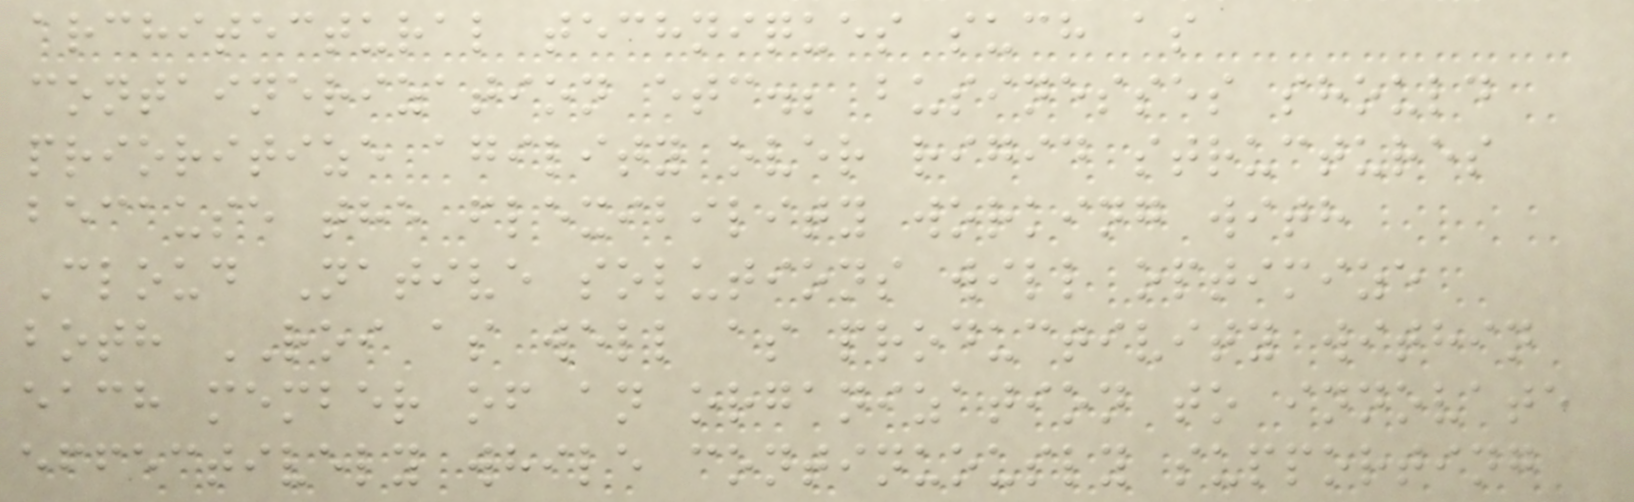architectural techniques such as
containerization etc.; businesses should
prioritize agility over rigid structures
because the flexibility working with
Cloud Native solutions will optimize
both ROI as well as productivity within
each member of an organization to innovate
effectively while continuously supporting
